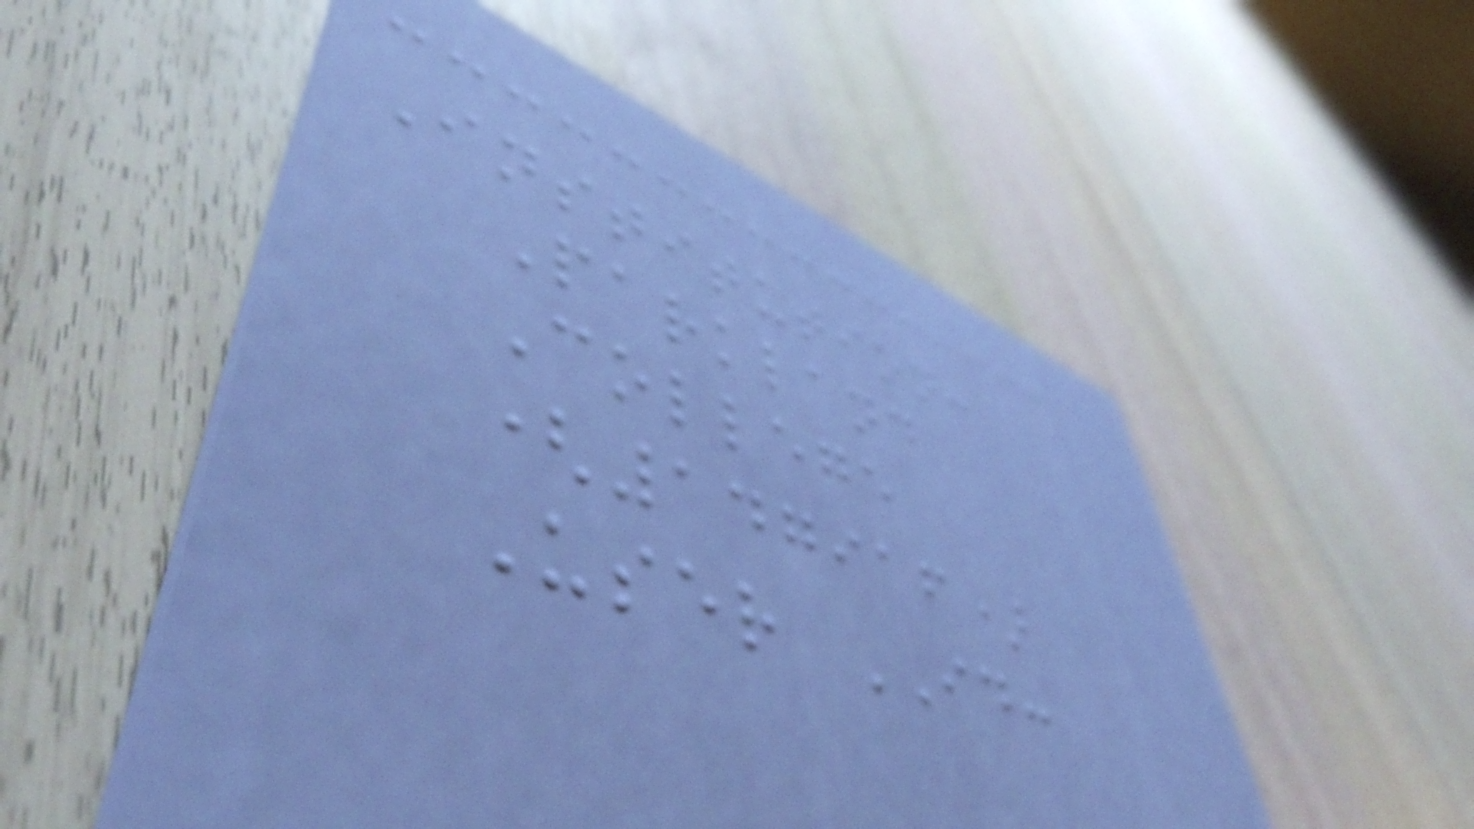Institution:
Parkland
College
(147916)
User ID:
